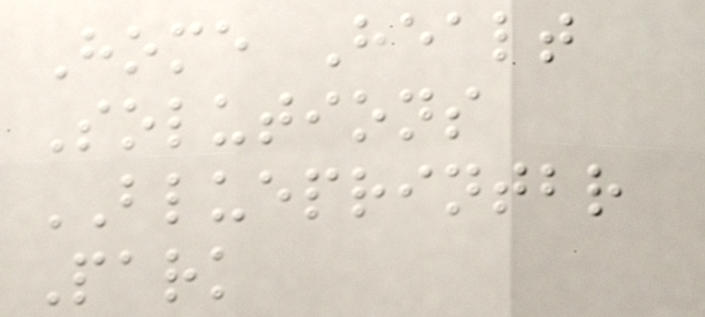Home Healt
Solutions
BLUEPRINTBR
Park
